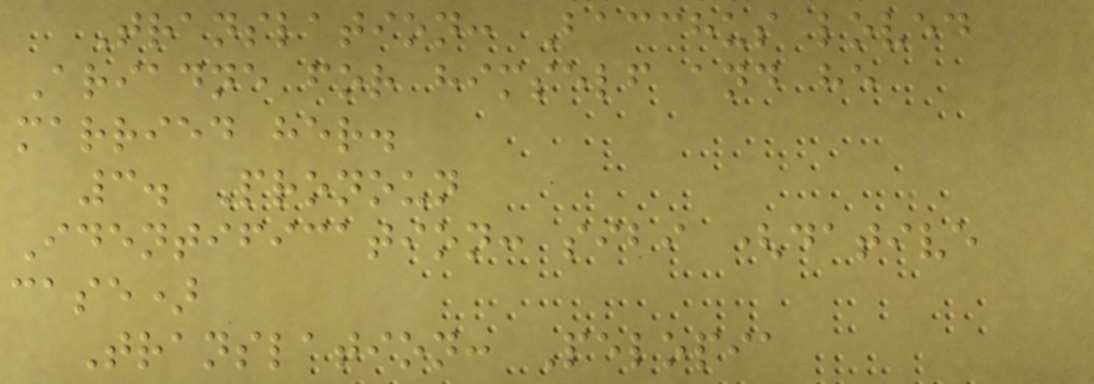Translation: Bacchus loved
Ariadne for himself and he
married her.
3. Pronoun
Identification: sibi (dative
case)
Translation: Pelopia
